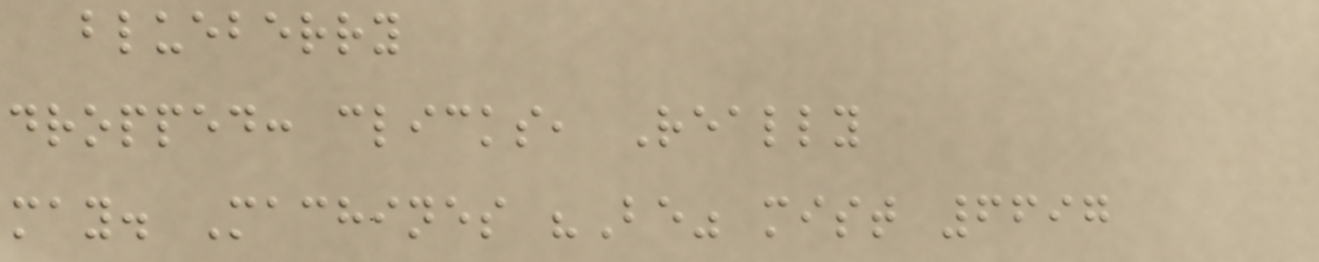blueberry
dropped: clicks, Really
may. Machines "Be" mist 6697
